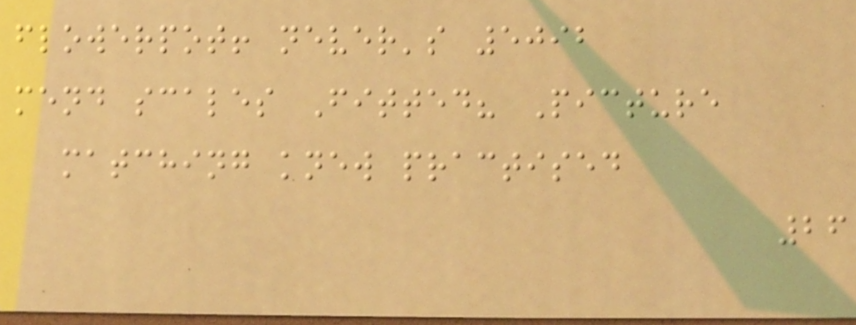flowerpot! never's 5092
mend scales Fitted? Picture
matching knew practised
26
